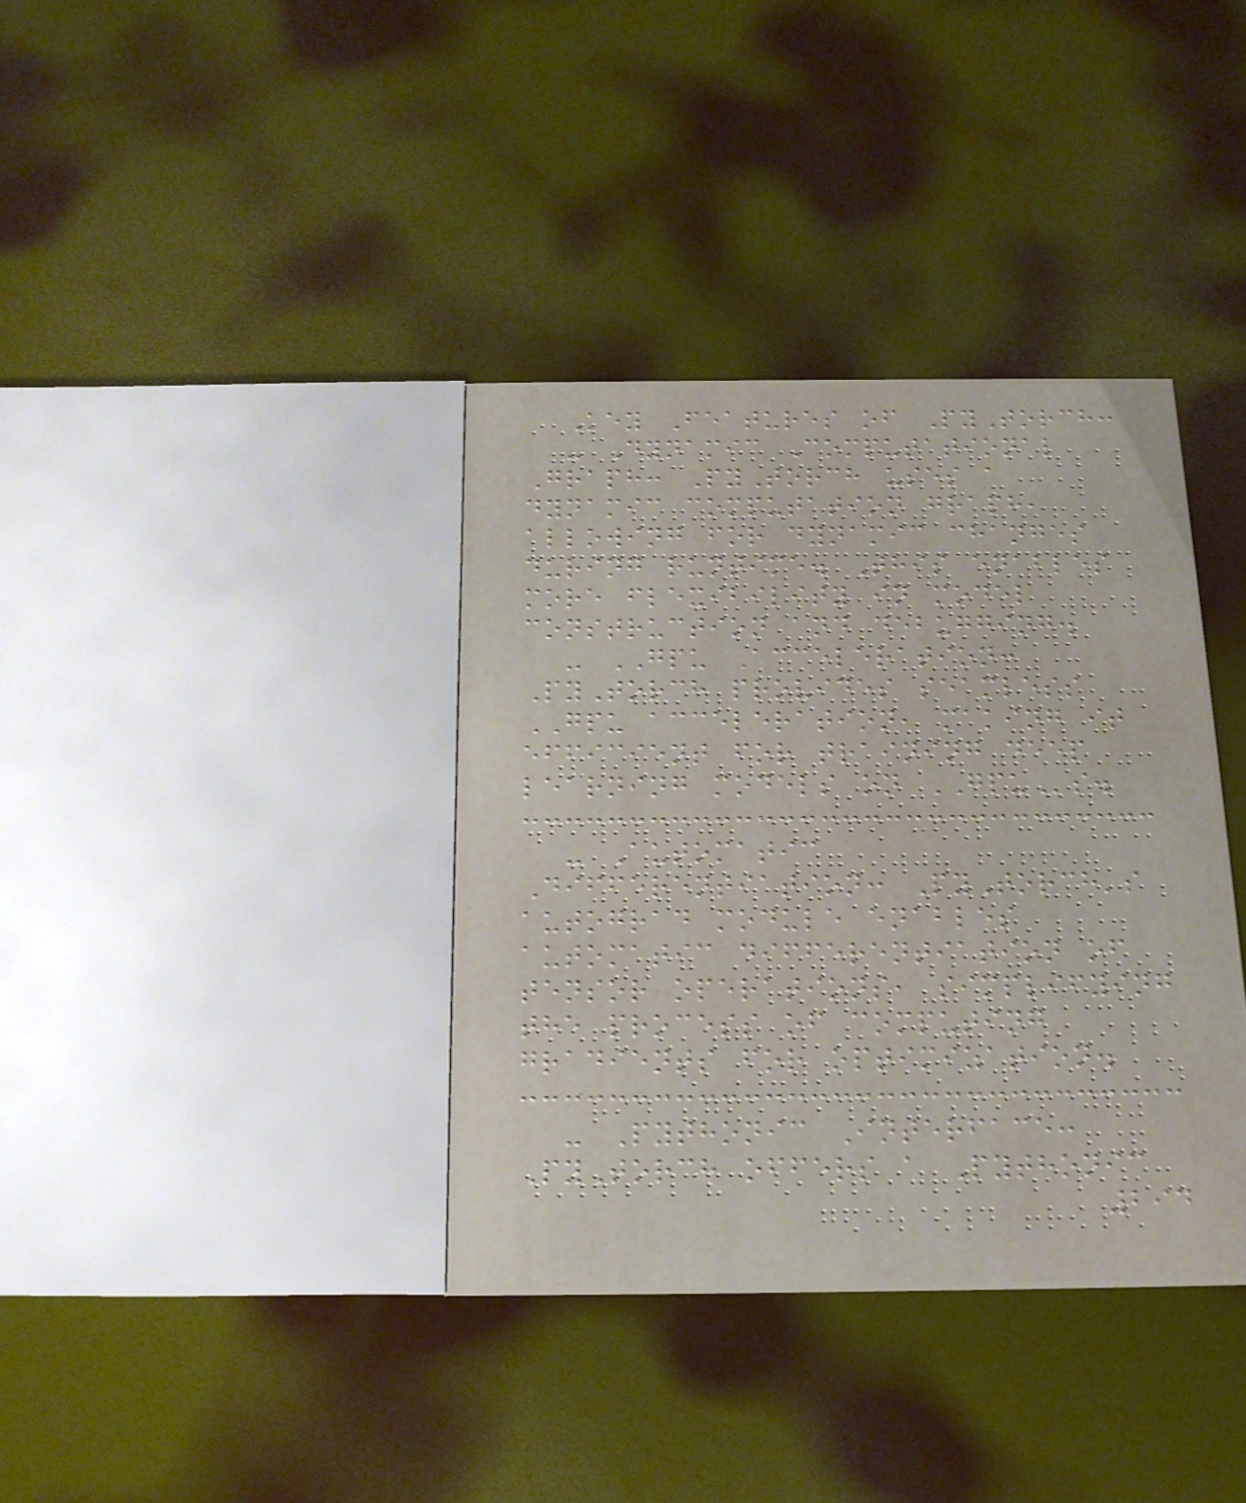Key Features of PyTorch:
- Dynamic Computational
Graph: PyTorch uses a
dynamic computation graph,
allowing for dynamic changes
during runtime. This enables
more flexibility in model
construction and debugging.
- GPU Acceleration:
PyTorch provides seamless
GPU acceleration, making it
efficient for training deep
learning models on GPUs.
- Automatic
Differentiation: PyTorch's
autograd module enables
automatic differentiation of
tensor operations, simplifying
the process of computing
gradients for optimization.
- Pythonic Interface:
PyTorch offers a Pythonic
294
